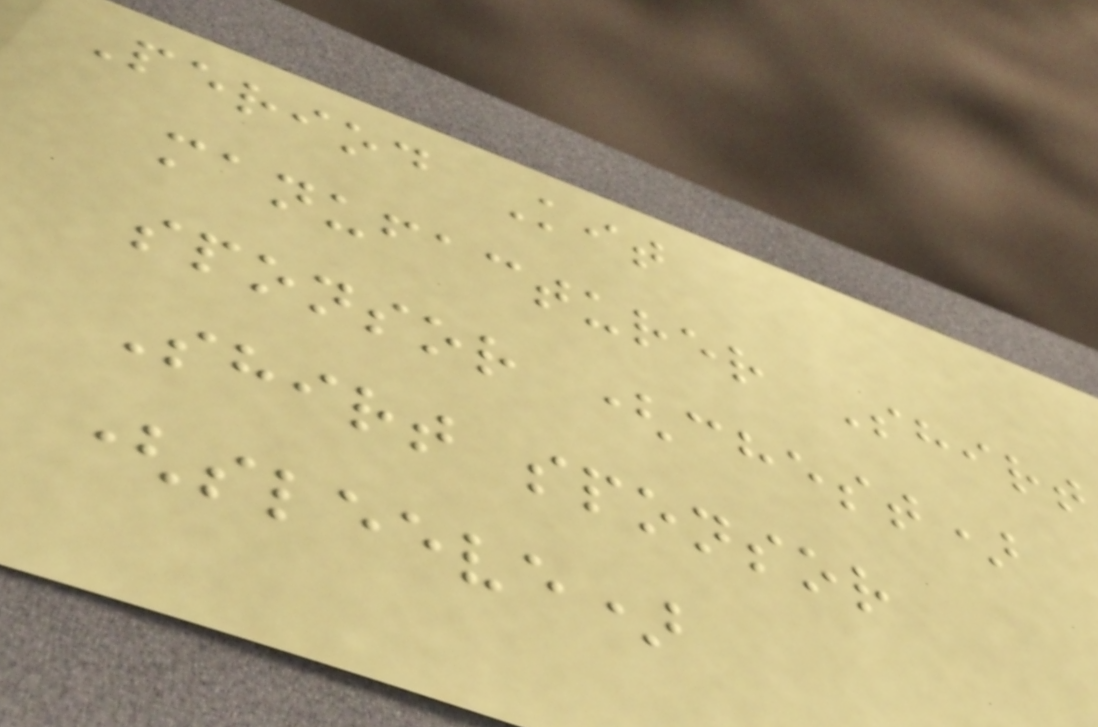Period Kit
manufacturer Shirt
sponsor (chest)
Shirt sponsor
(sleeve)
